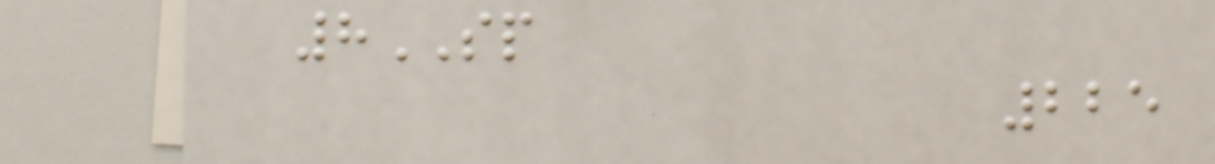8SP
225
